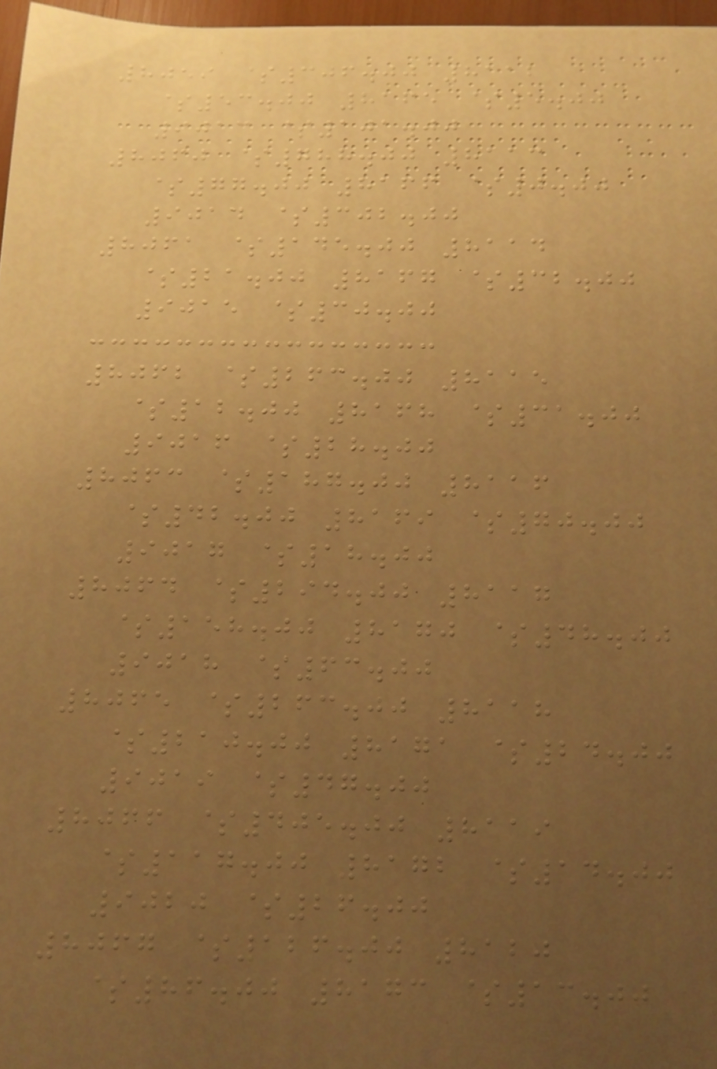8059 $306.00 8112
$53.00 8165 $5.00
9013 $101.00
8060 $788.00 8113
$77.00 8166 $0.00
9014 $302.00
8061 $145.00 8114
$21.00 8167 $32.00
9015 $30.00
8062 $263.00 8115
$12.00 8168 $31.00
9016 $28.00
8063 $187.00 8116
$42.00 8169 $70.00
9017 $18.00
8064 $294.00 8117
$158.00 8170 $48.00
9018 $63.00
8065 $263.00 8118
$210.00 8171 $24.00
9019 $47.00
8066 $405.00 8119
$117.00 8172 $14.00
9020 $26.00
8067 $126.00 8120
$86.00 8173 $13.00
